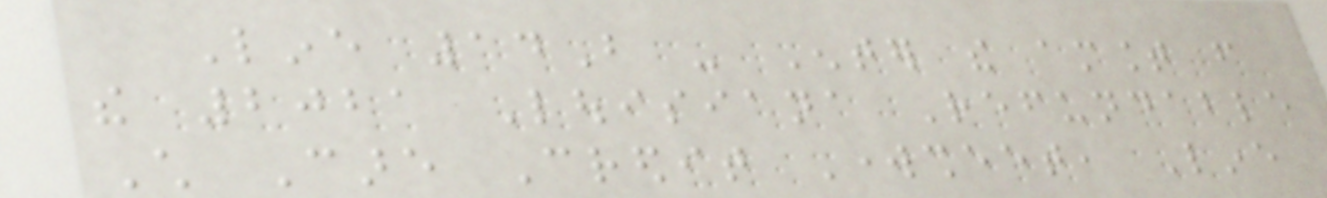Line 14B - Enter the amount from
the 2021 Louisiana Refundable
Child Care Credit Worksheet, Line
